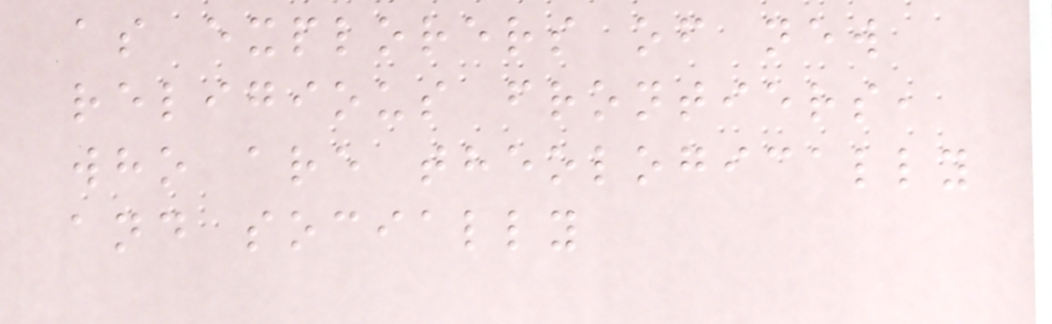as explorers of new
religious frontiers,
who are theologically
and socially
